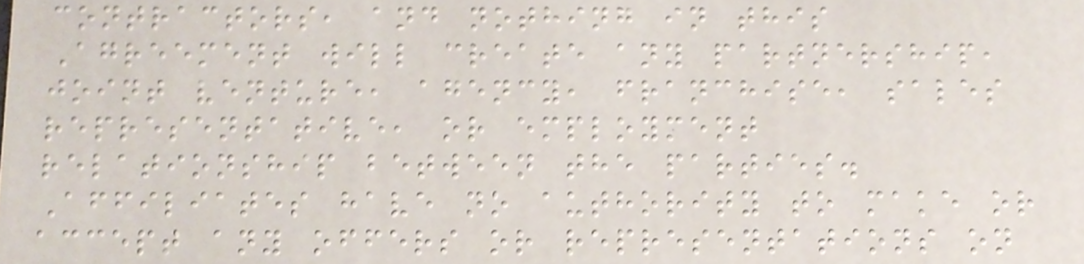contractors, and nothing in this
Agreement will create any partnership,
joint venture, agency, franchise, sales
representative, or employment
relationship between the parties.
Affiliates have no authority to make or
accept any offers or representations on
